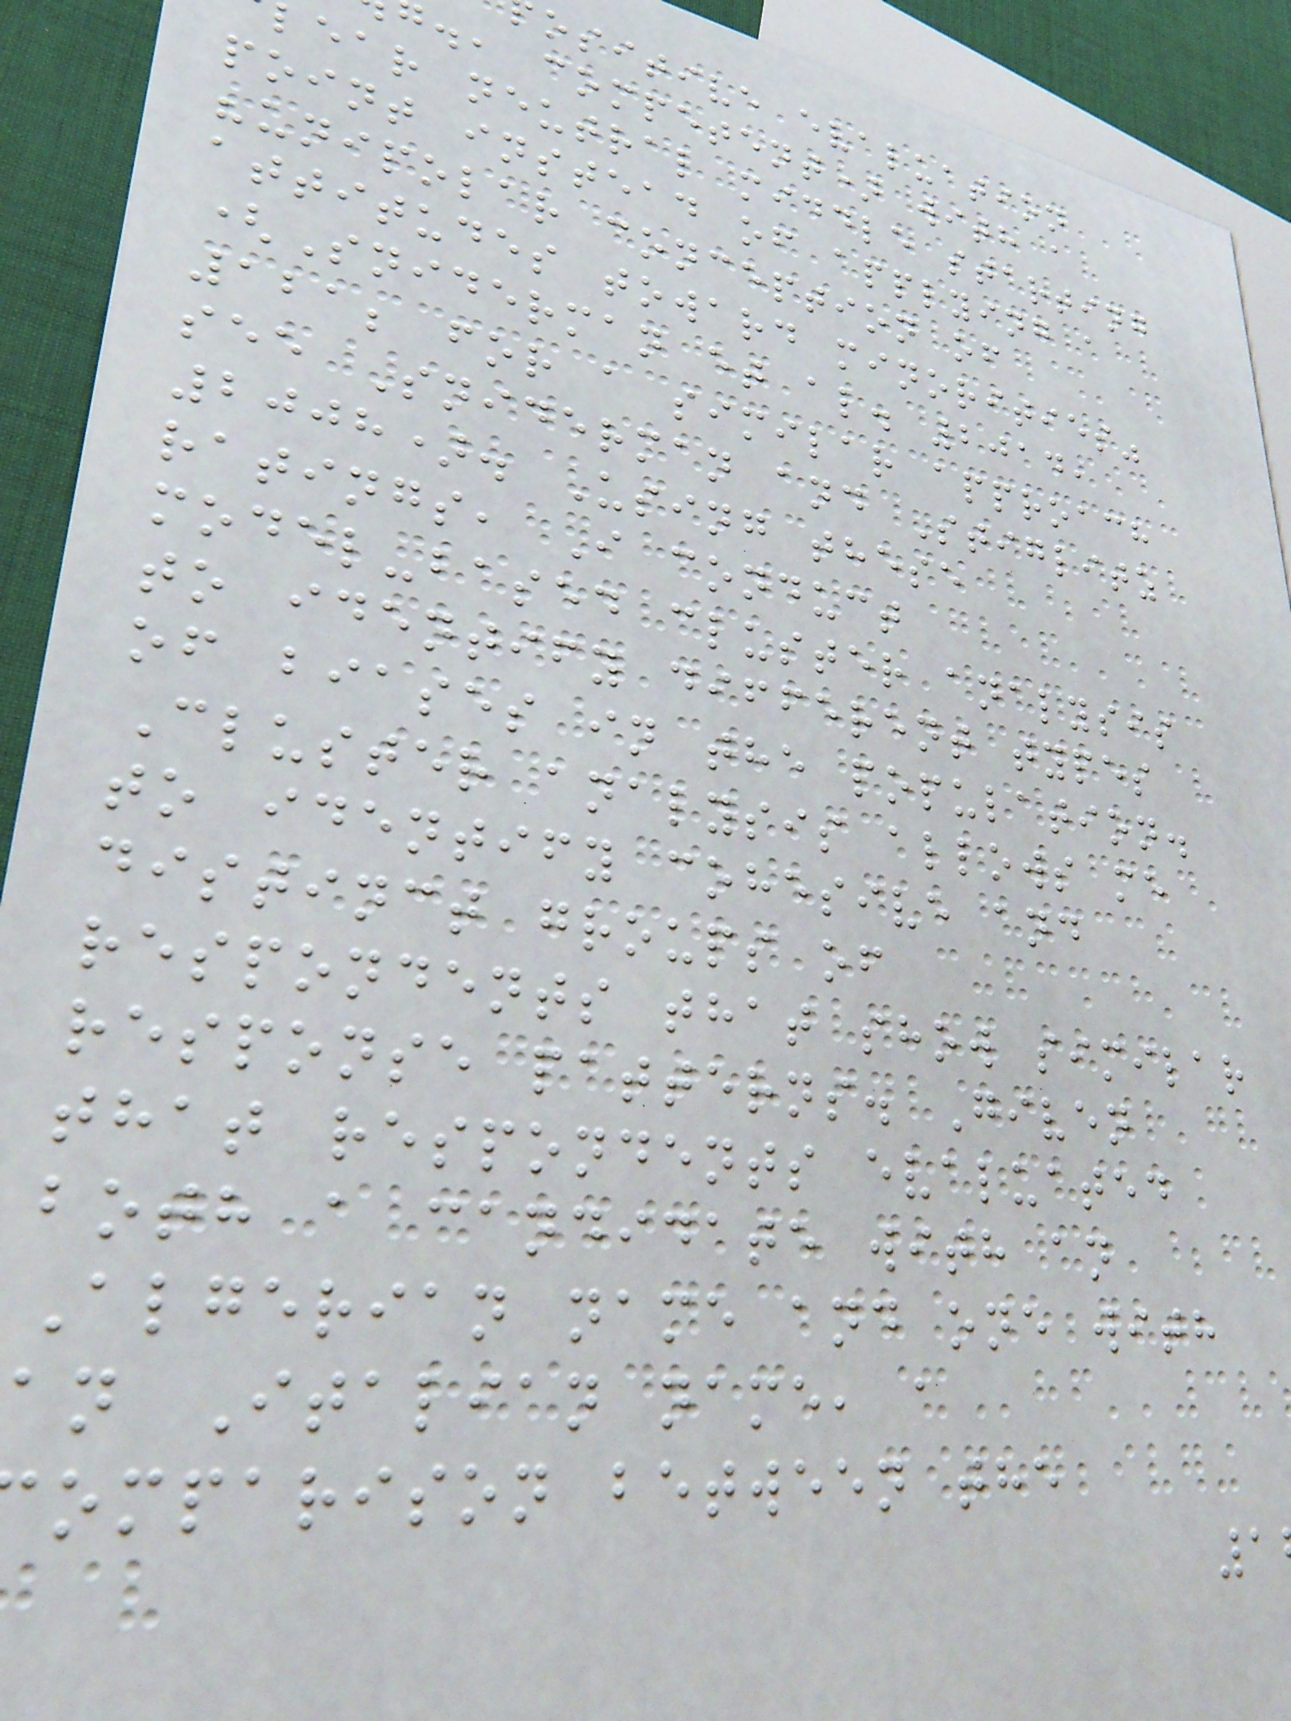ositive evaluation
., competent) with a
ear neutral middle starting
point instead of applying a
"unipolar conception of
attitudes toward minorities"
(Sniderman et al. 2014,
121; for a similar approach
see Sniderman and Stiglitz
2008). Using these
ratings, I conduct
model-based cluster analysis
to identify different types
of biases in the population.
Cluster analysis allows me
to identify cohesive and
distinct groups of
respondents that show similar
response patterns. Given
that respondents evaluated
both a candidate with an
Algerian name and one with
an Italian name, a
omparison between the
